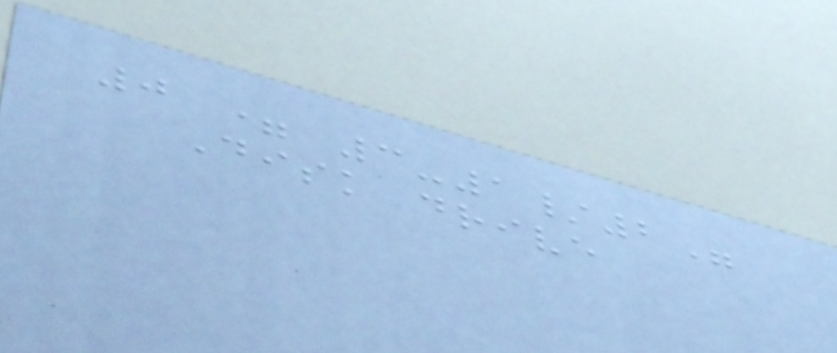0 = 3-1/2"
Disk drive
